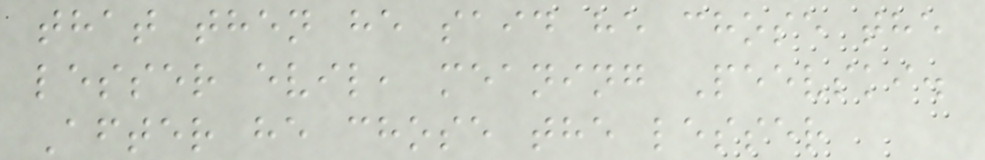that then he said he chose the
lesser evil, meaning Peevski.
After he chose the lesser
